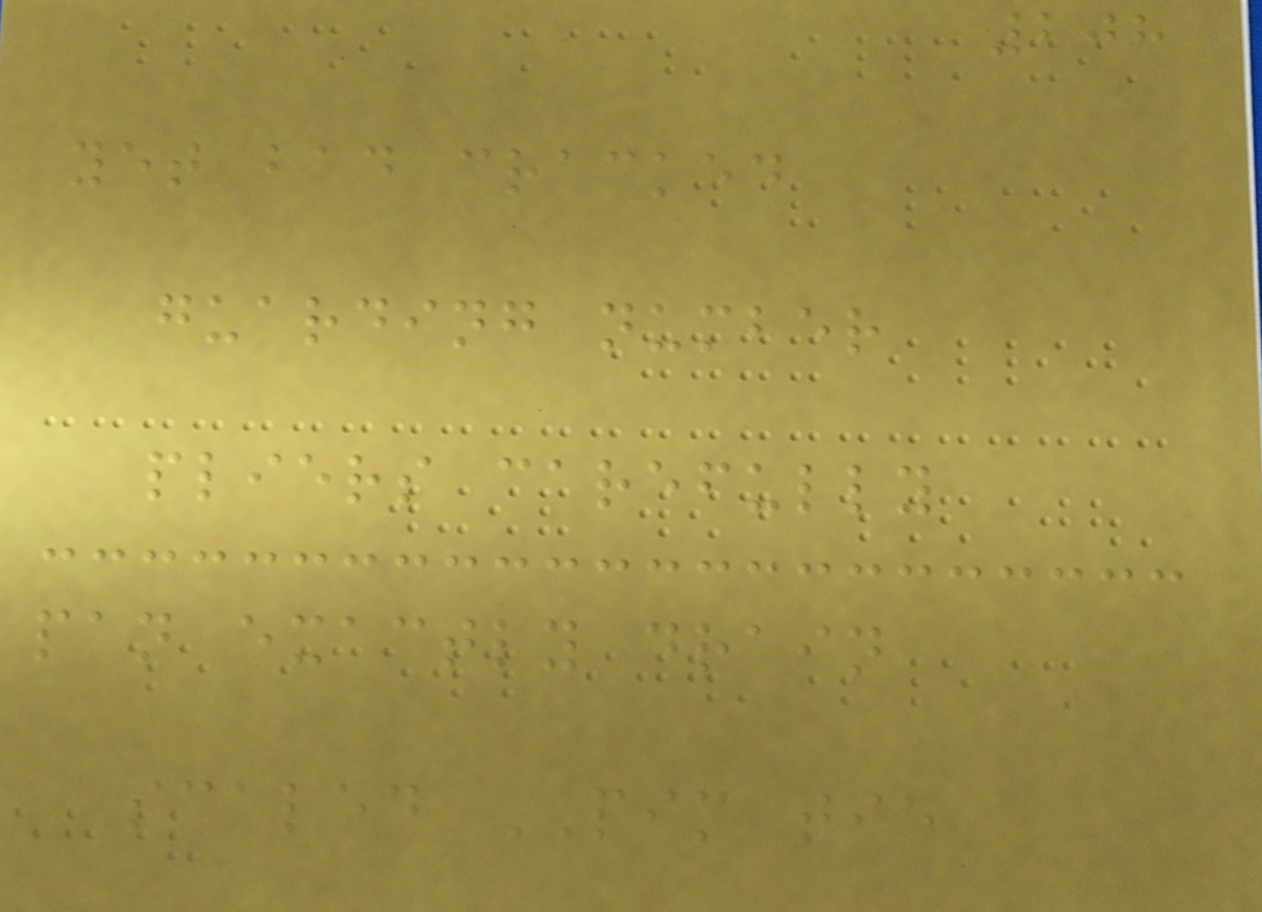208
yet bad cracked
guarding number
pliers carefully
pan exactly drain
scaled PIM tie
